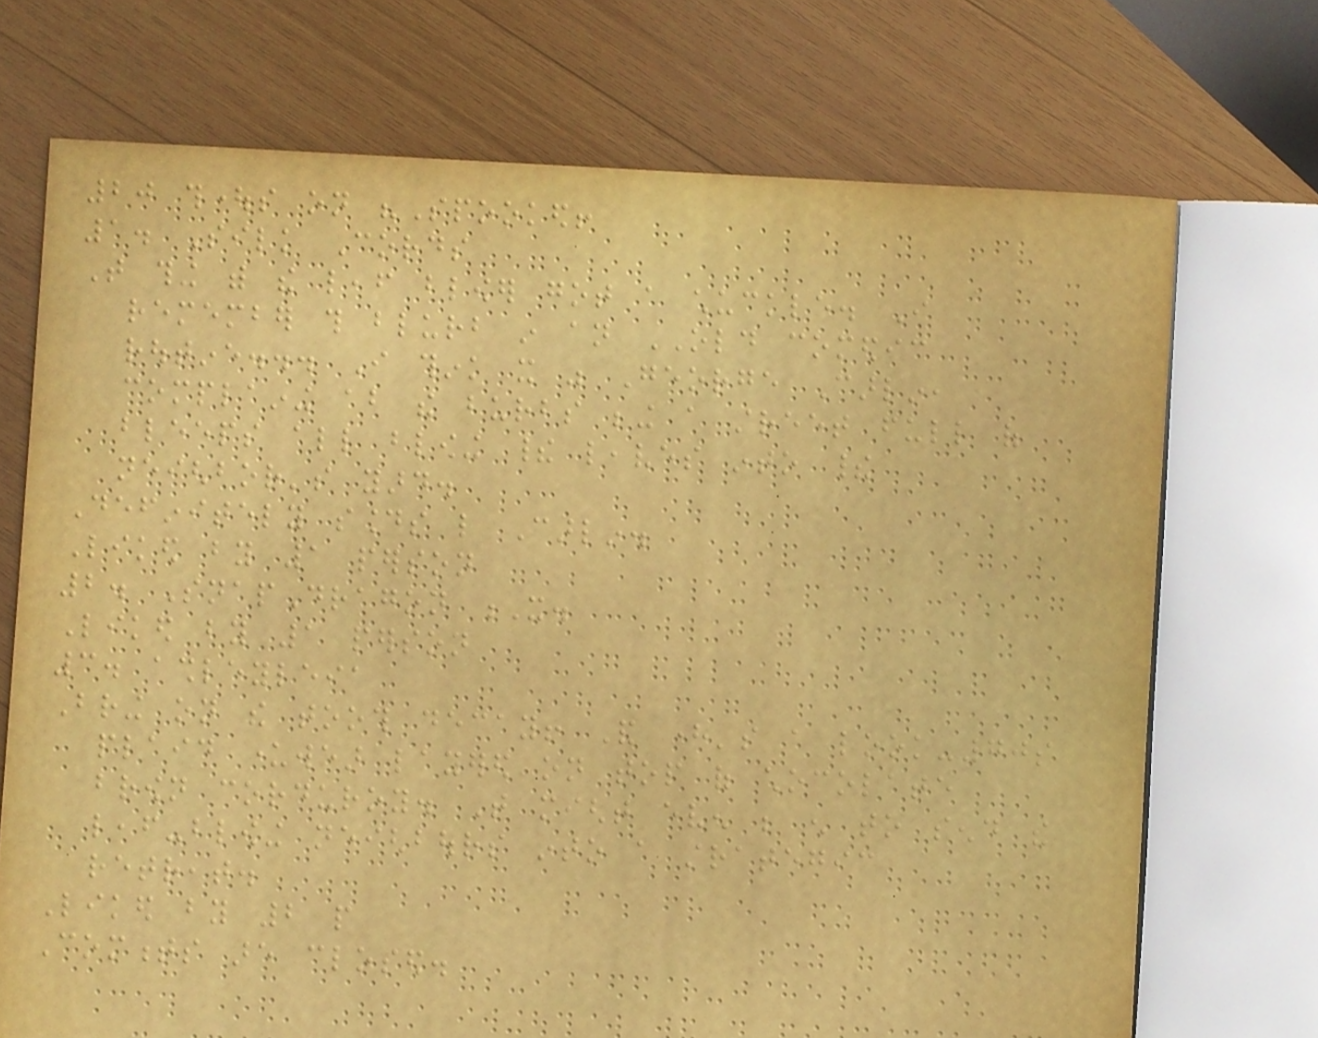20 thoughts on "Spooked!
1. Silk Cords
That thing with the leaf blower got a chuckle. I
remember this blurb in an OLD comedic
routine... I think it was George Carlin,
complaining about the burbs being a street full of
bleeps all blowing their leaves into their
neighbor's yard.
Definitely sounds like Carlin.
Liked by 1 person
2. SnapDragon X.
Liked by 1 person
3. ashleyleia
Bring on the tooth decay! And here's a look-70s
plaid underwear layered on top of chocolate
brown corduroy. That might even be enough to send the
leaf-blowing neighbours into a strategic
retreat.
Liked by 2 people
Comments are closed.
